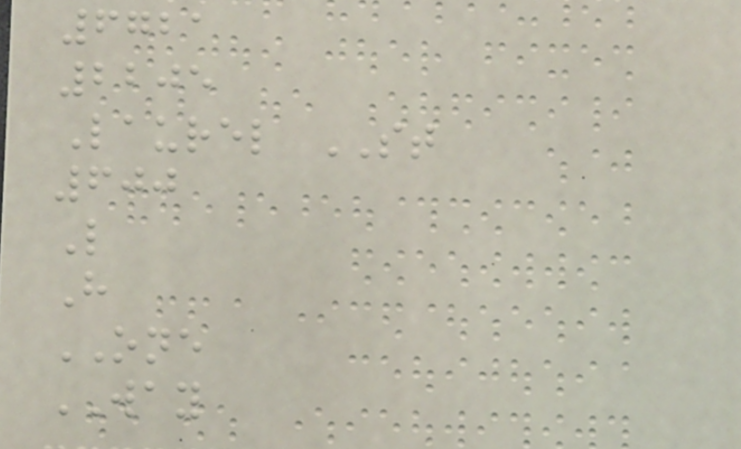6721
2205
Laurel ST
600
L
H
ONE
WAY
